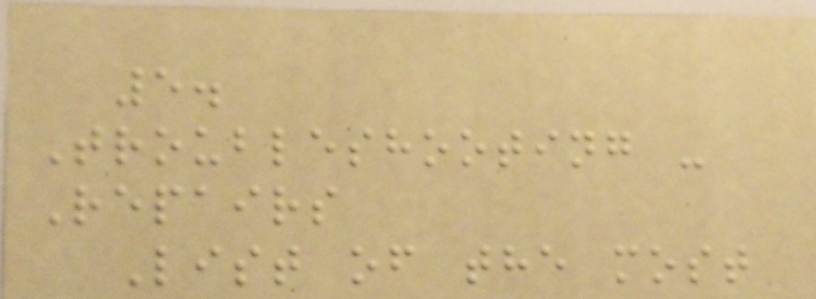5.
Troubleshooting -
Repairs
List of the most
